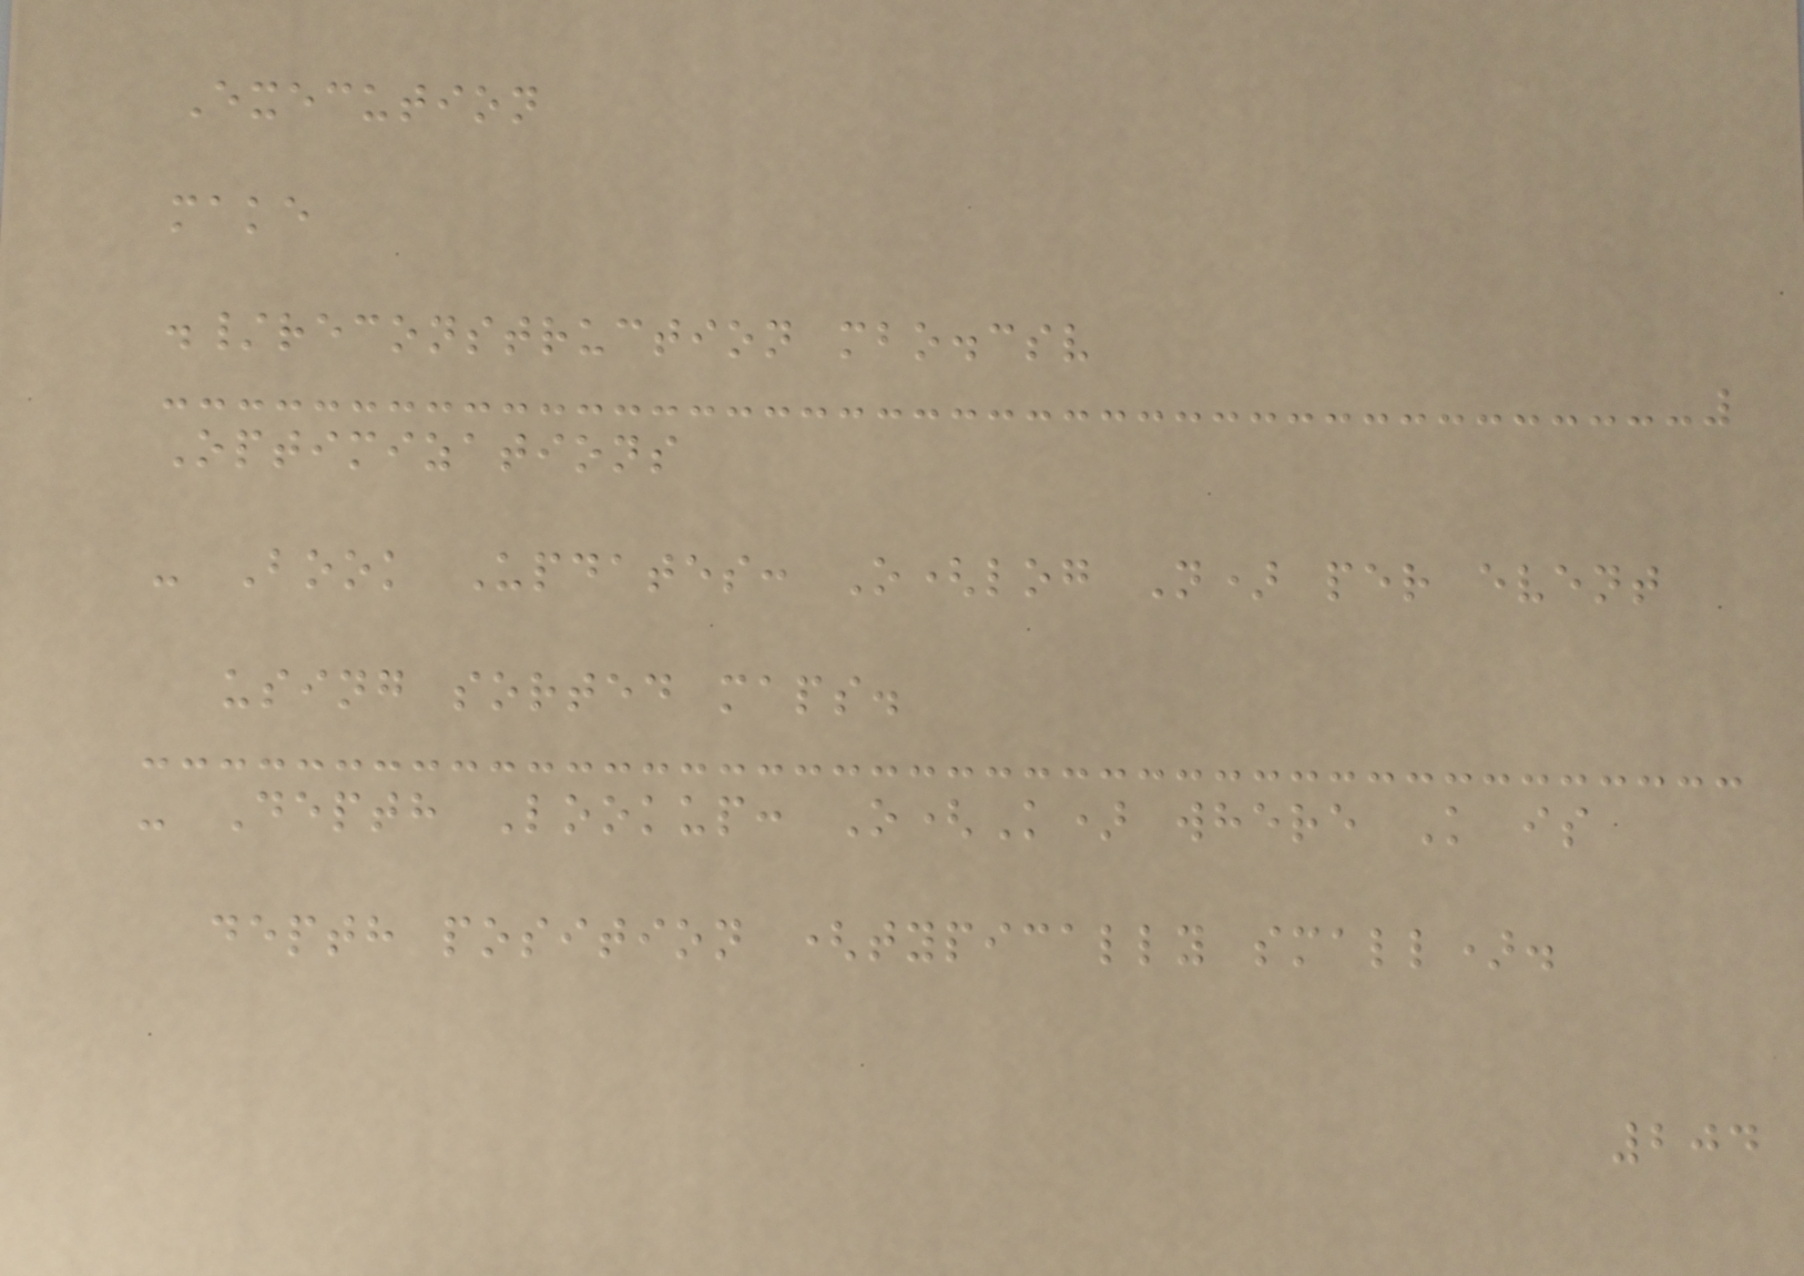Execution
make
./reconstruction mbo.csv
Optimizations
- Book Updates: O(log N) per event
using sorted maps.
- Depth Lookup: O(K) where K is
depth position (typically small).
204
